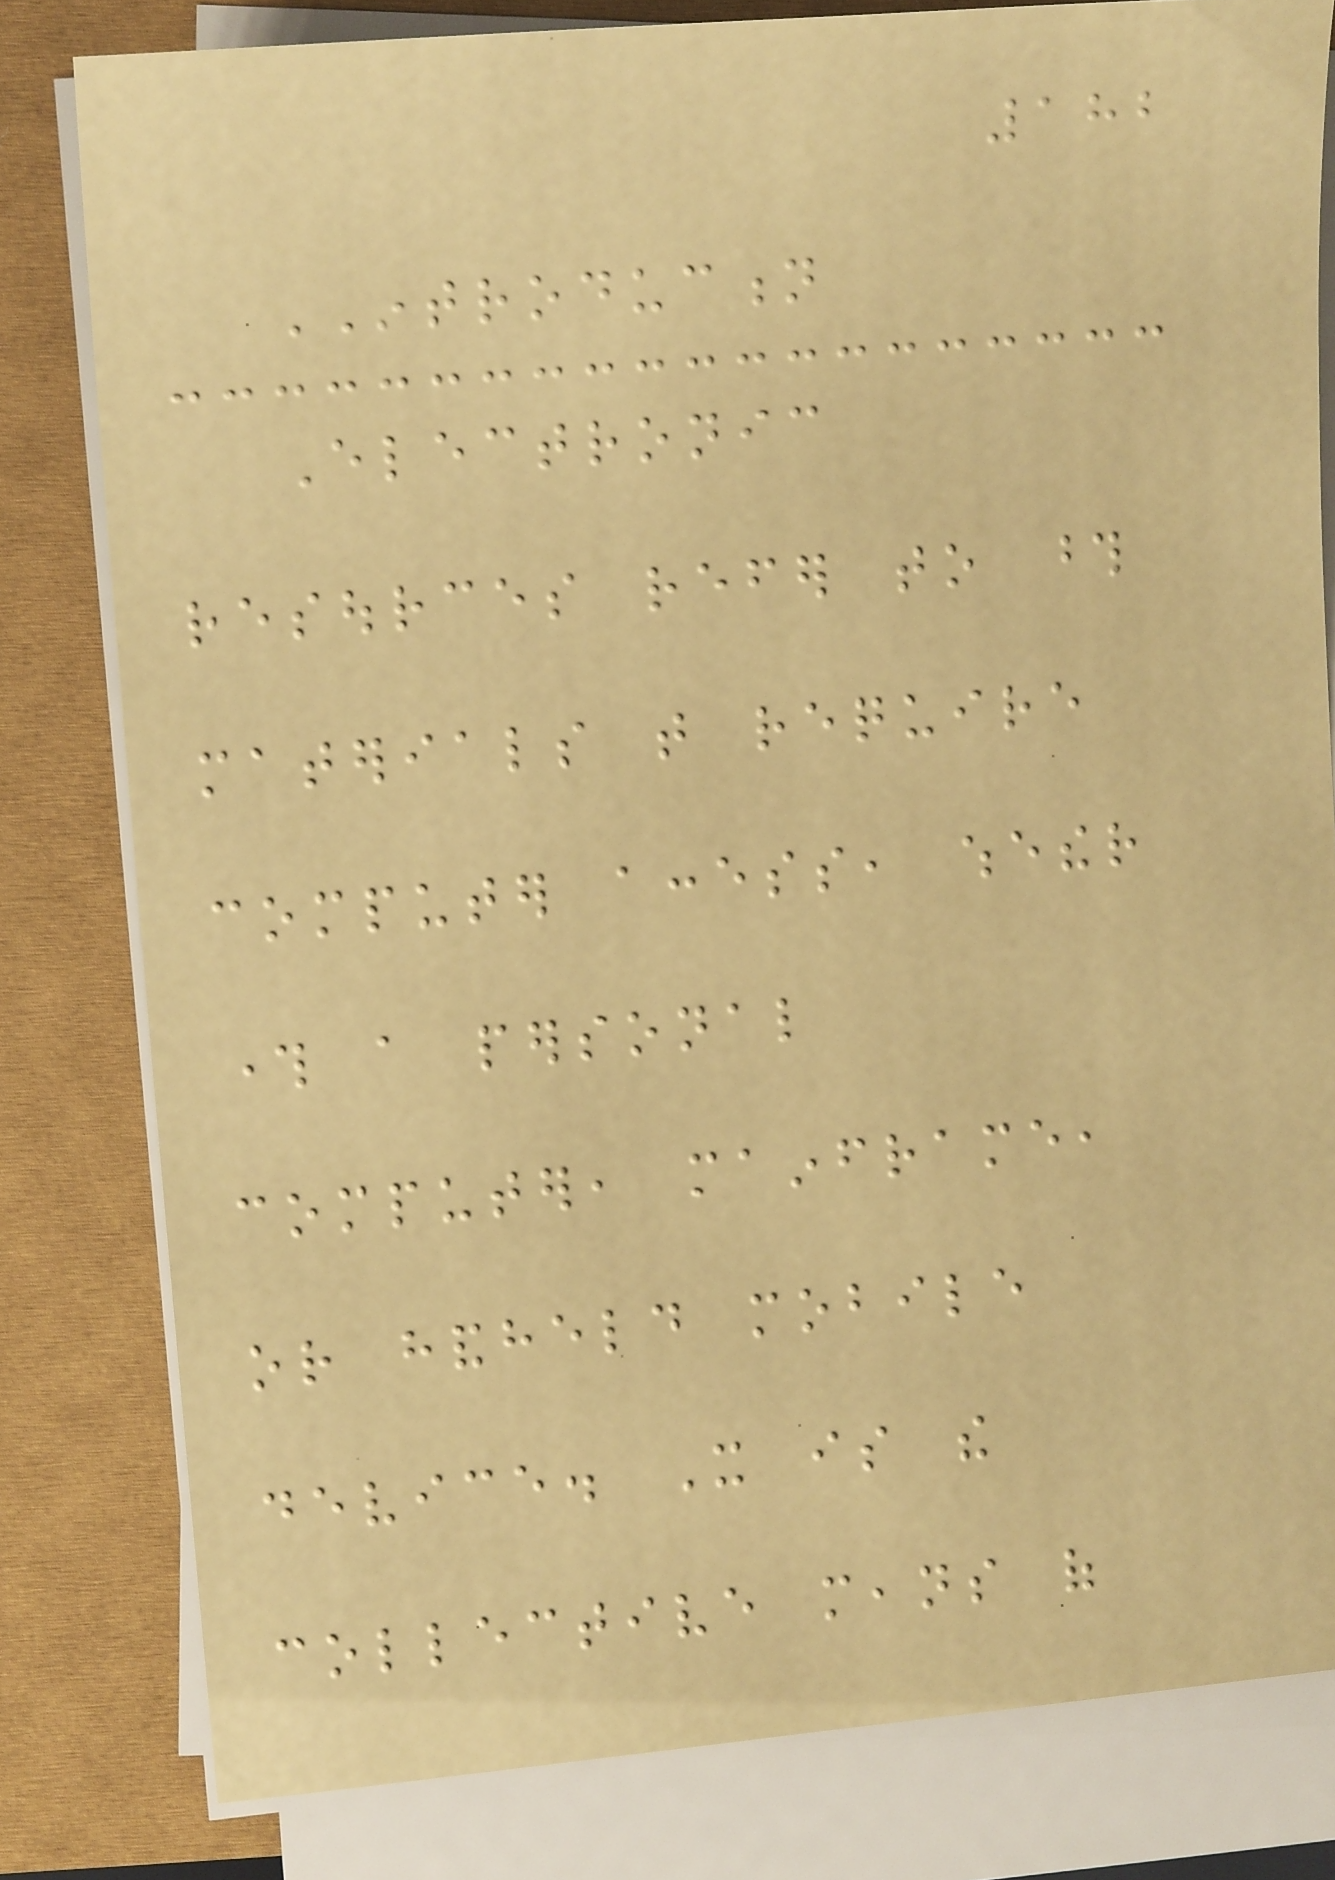182
INTRODUCTION
Electronic
resources refer to those
materials that require
computer access, whether
through a personal
computer, mainframe,
or handheld mobile
device. It is the
collective means of
